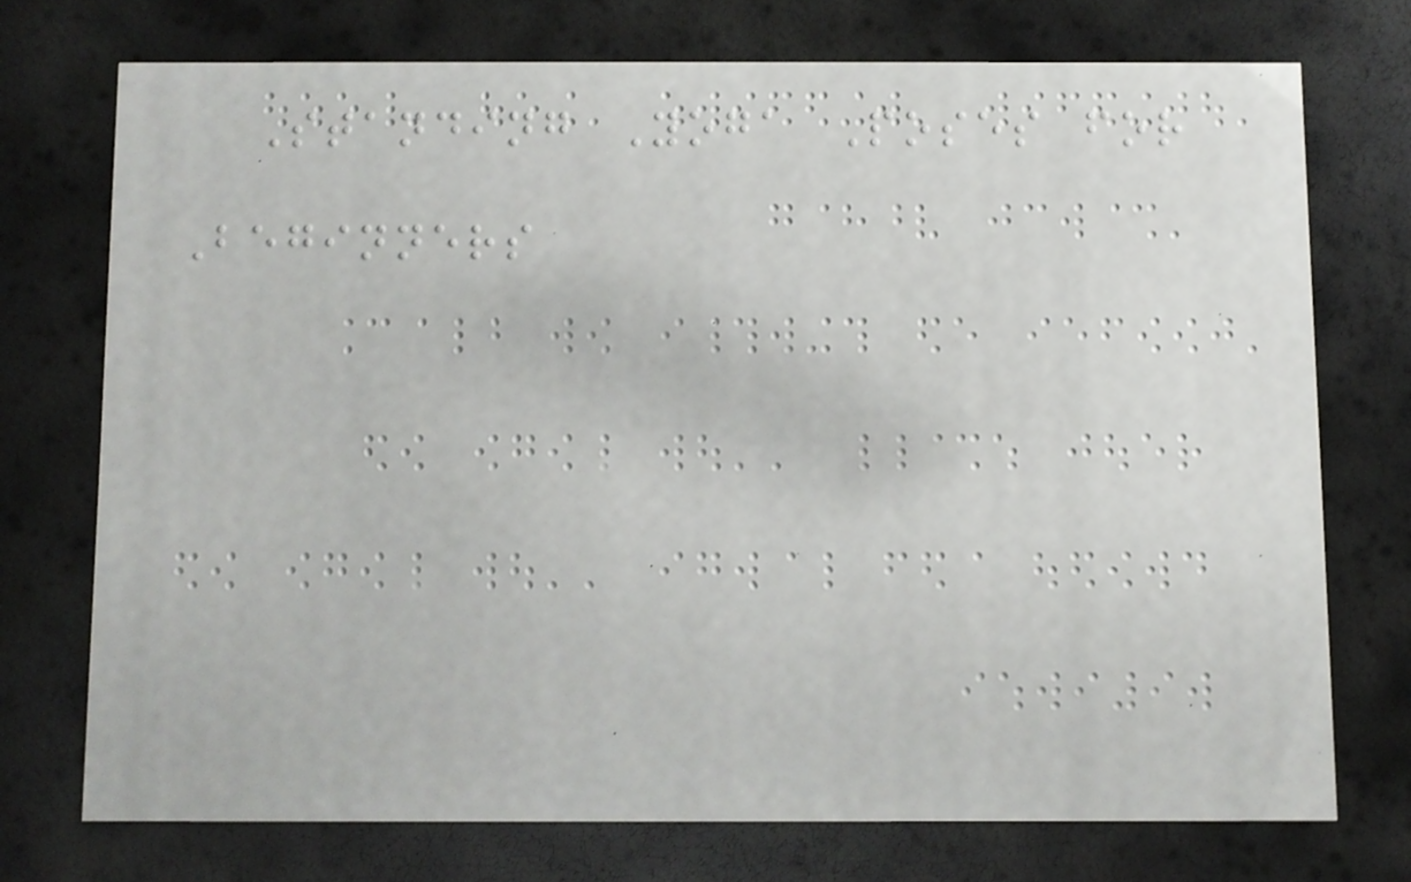Standing Yoga Poses for
Beginners
